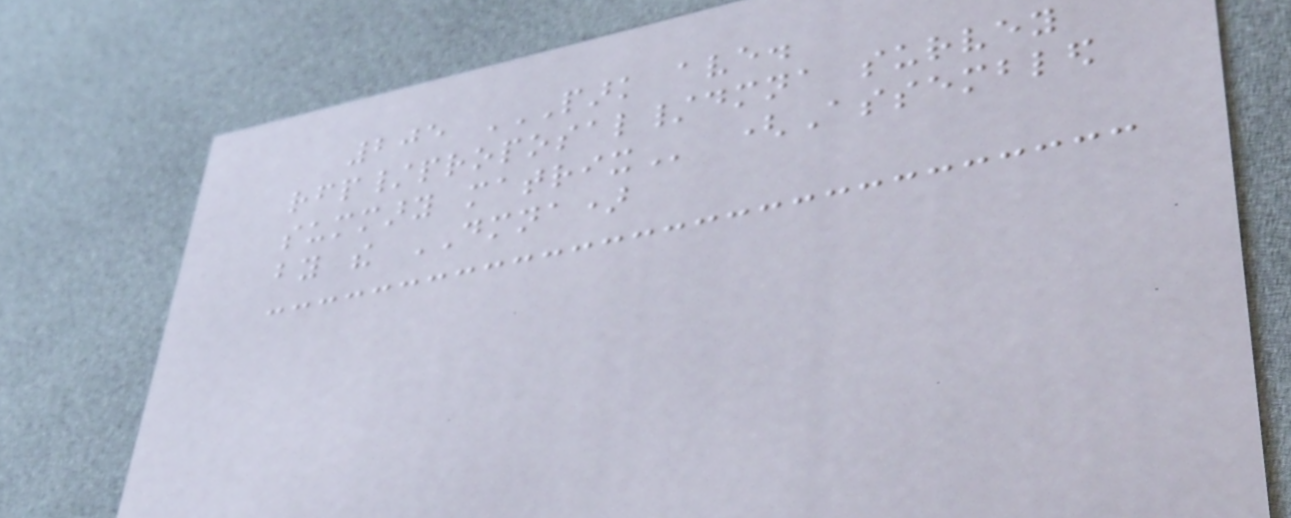205 PARK AVE.
RFP/PROPOSAL/DMNA SURVEY
SUMMARY MATRIX (Assembled
by the DMNA)
